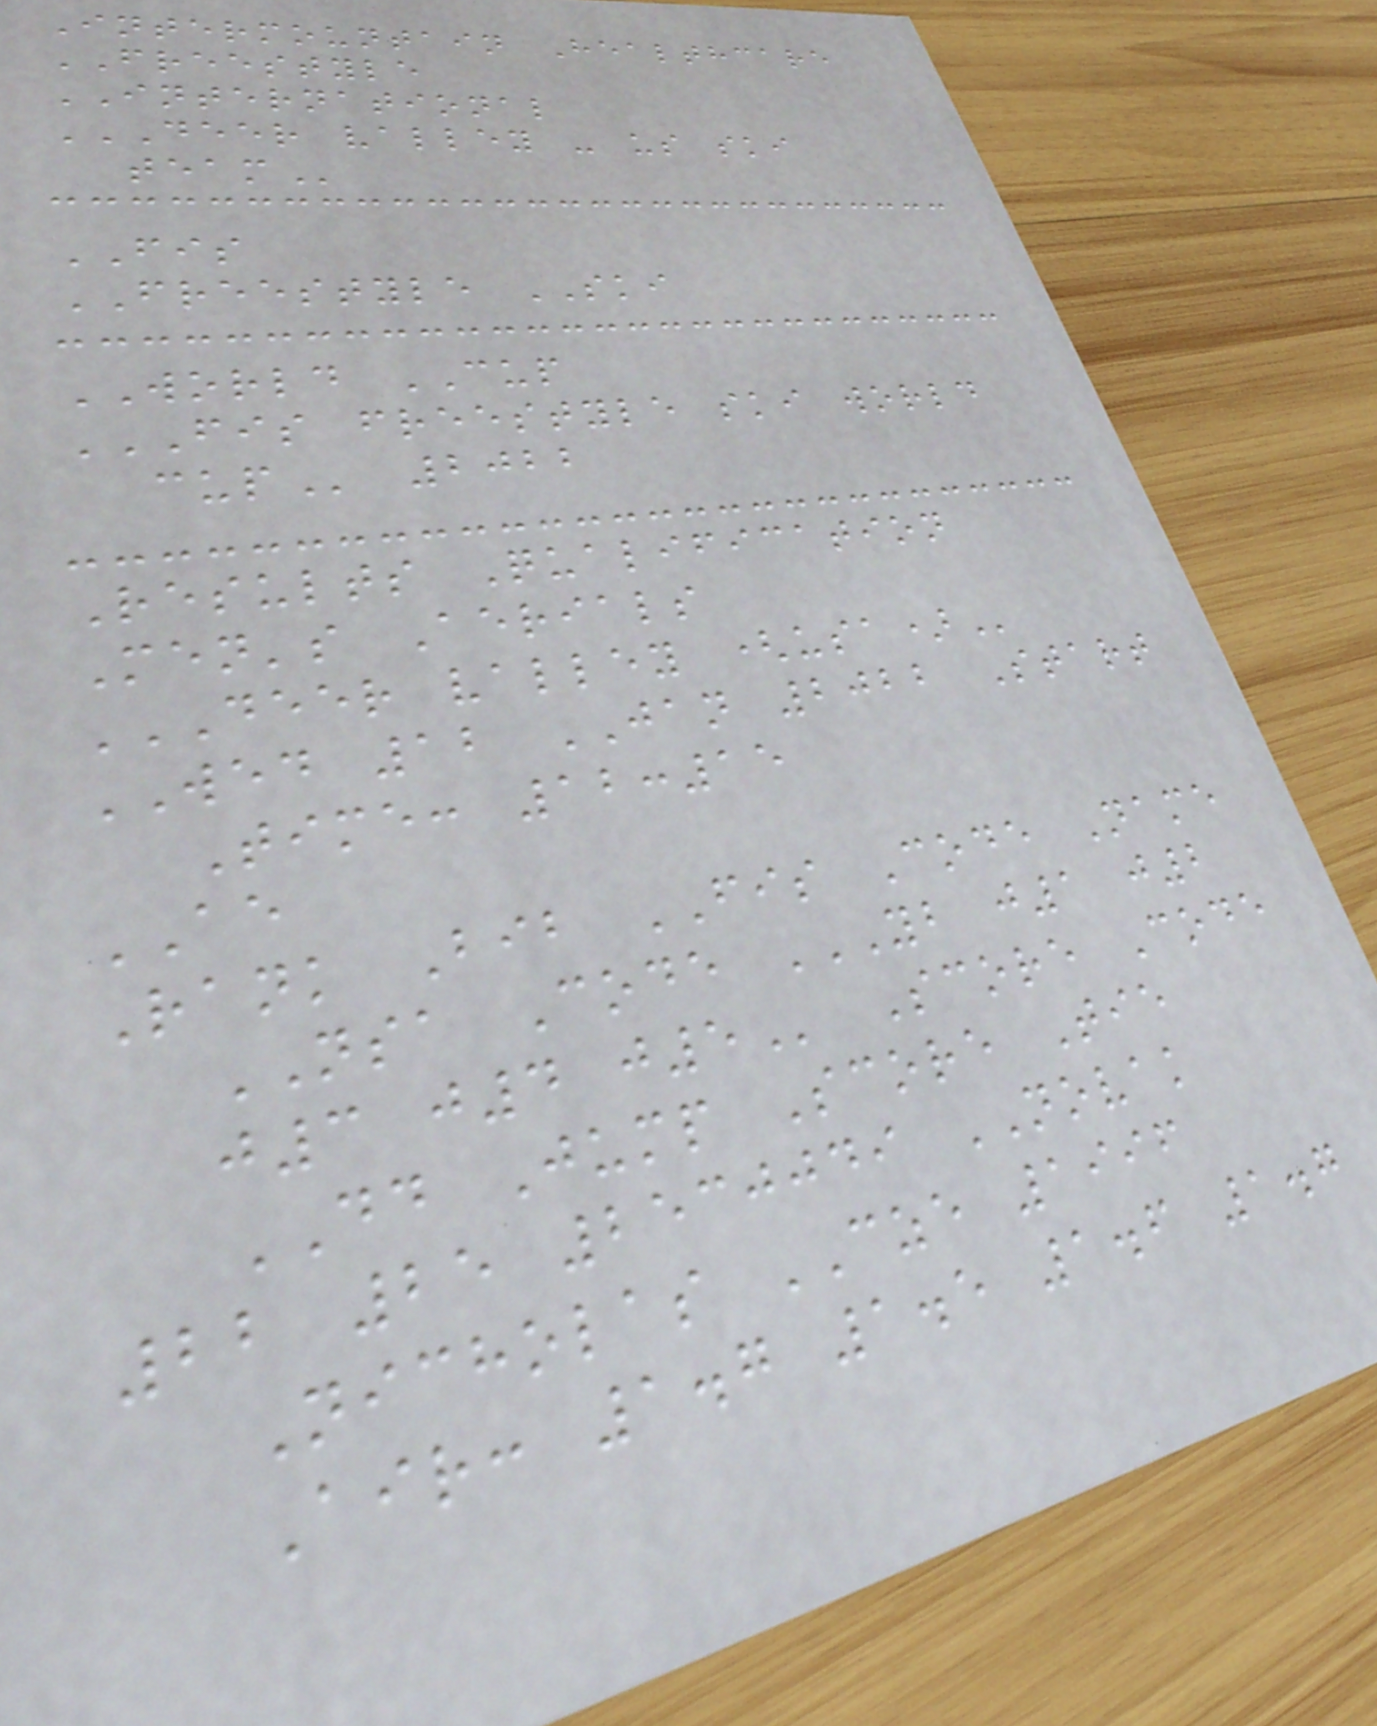Intermountain Healthcare
FREESTYLE
INTERNATIONAL
DEER VALLEY - US SKI
TEAM
FIS
FREESTYLE SKI
WORLD CUP
FIS FREESTYLE SKI WORLD
CUP 2022
Results Qualification
Men's Aerials
DEER VALLEY (USA)
WED 12 JAN 2022 Start
Time: 12:15
AE
Rank Bib FIS Code Name
NSA Code YB J1 J2
J3 J4 J5 Score Code
DD Jump Score Tie
22 25 2530049 NOVAK
Nicholas CZE 1996
Air: 1.7 1.5 1.6 1.7
